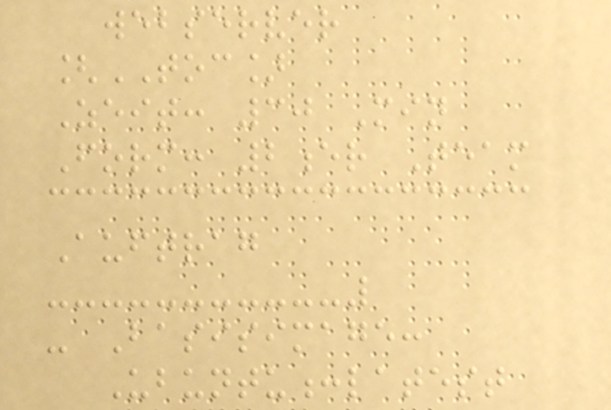webserver
[TOC]
Zeit: 30 Min
Form: 2er Team
Auftrag
- Basisimage:
Ubuntu:latest
